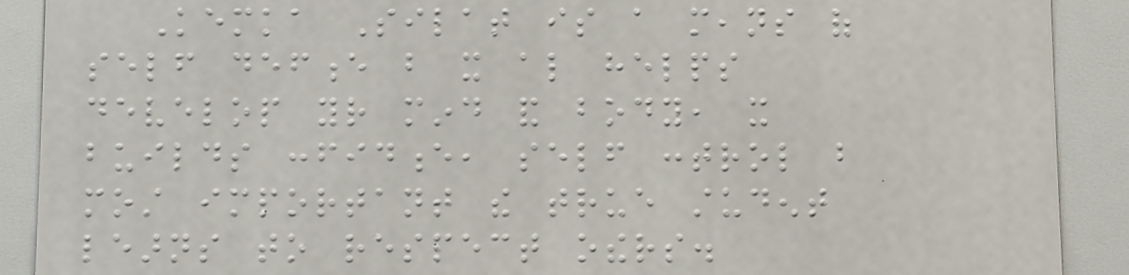Kemka Silat is a means of
self defence but it also helps
develop your mind and body, it
builds confidence, self control but
most important the true student
learns to respect others.
